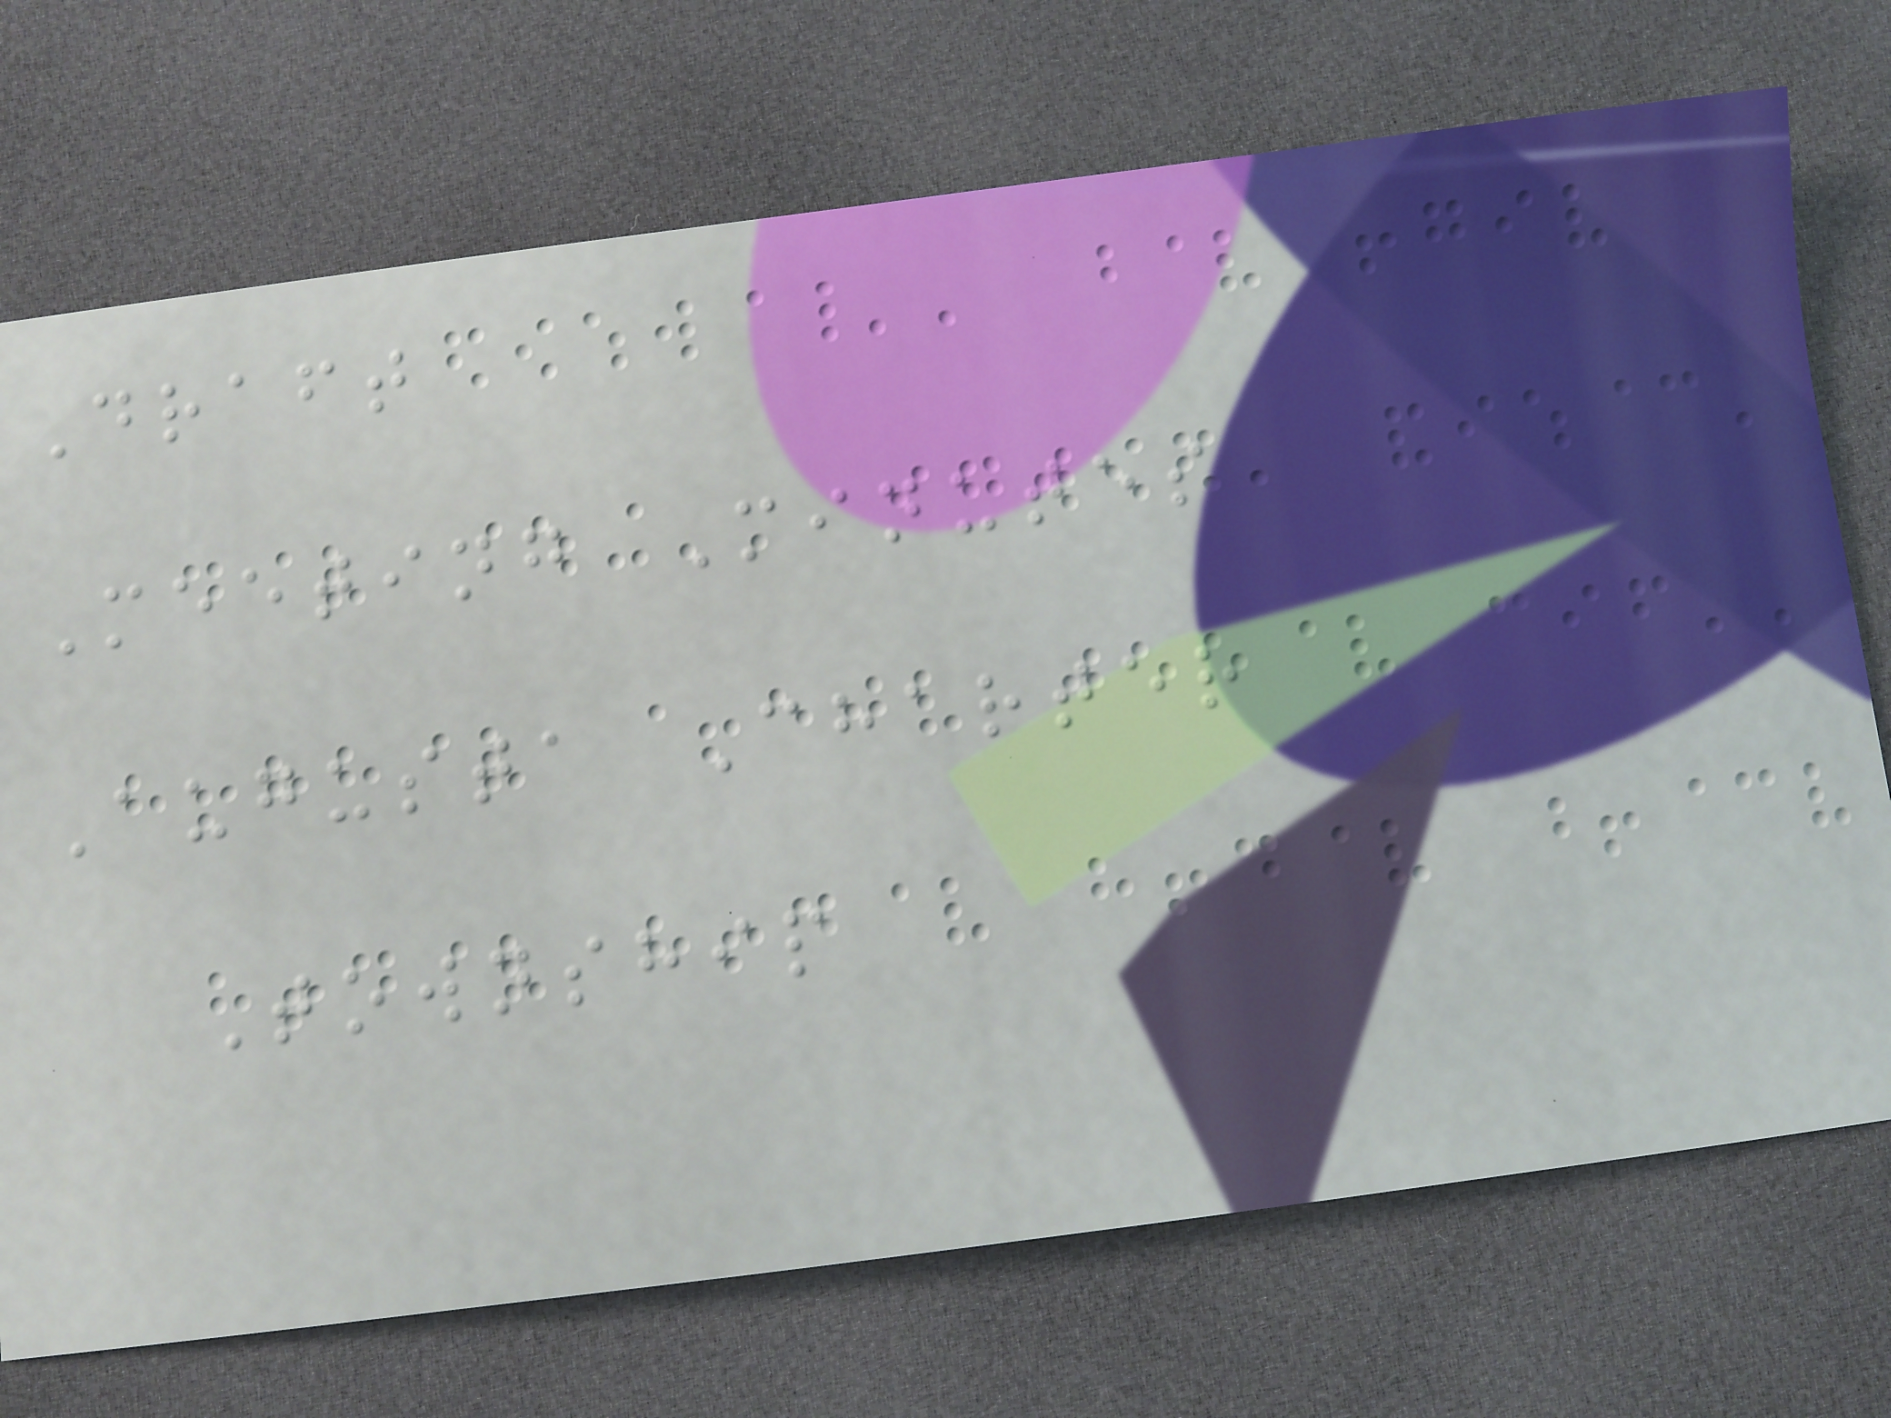Draft
Meeting Minutes
Augusta Charter
Township
